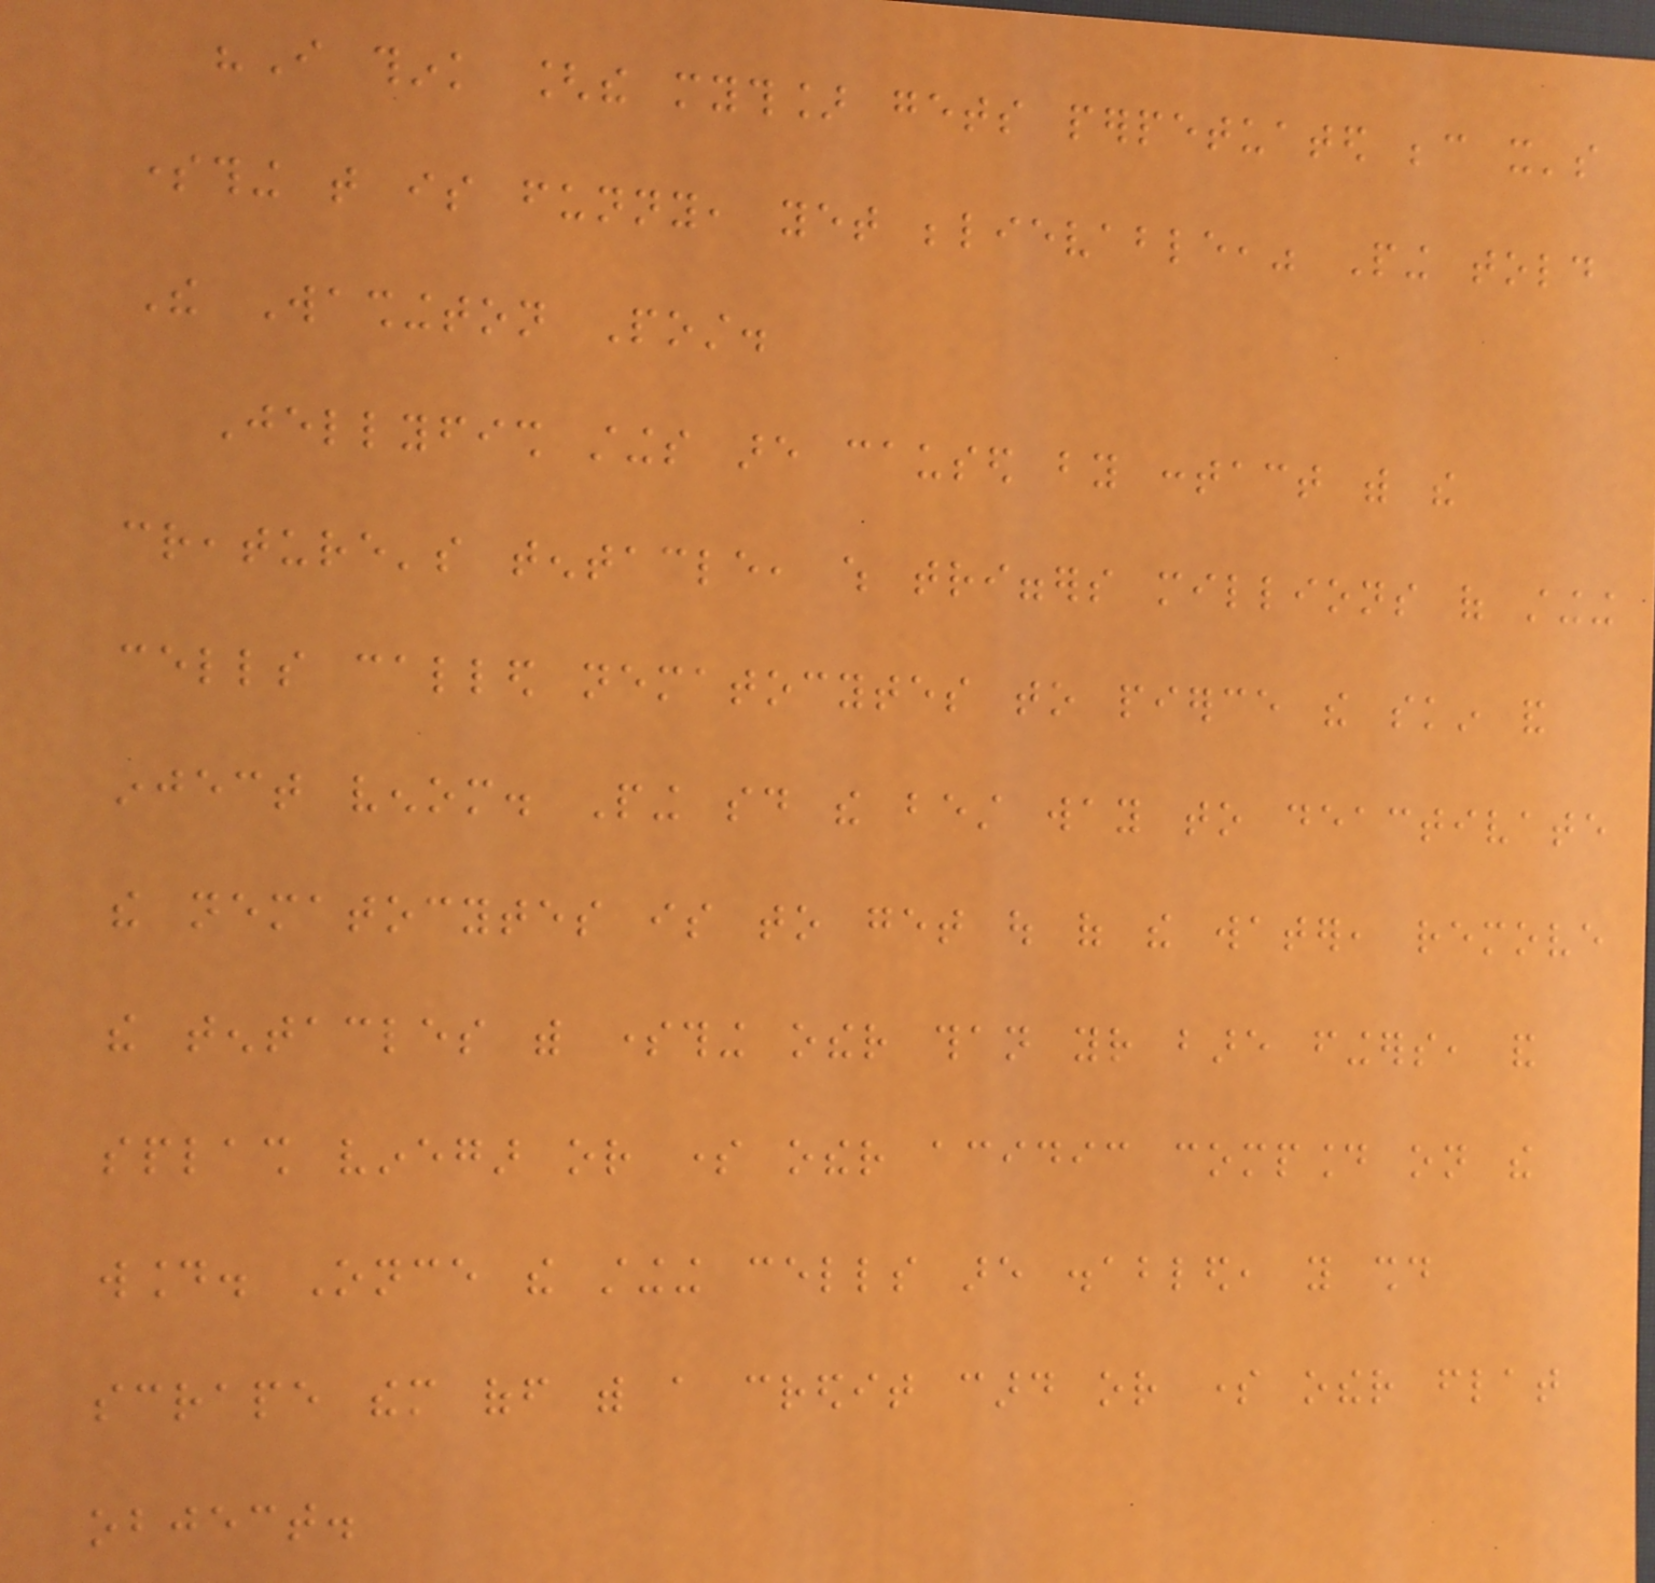"I think [the myth] gets perpetuated because it's
something that is funny, yet believable," Ping told
The Washington Post.
Jellyfish stings are caused by contact with the
creature's tentacle, which triggers millions of stinging
cells called nematocytes to pierce the skin and
inject venom. Ping said the best way to deactivate
the nematocytes is to get out of the water, remove
the tentacles with something other than your bare fingers, and
splash vinegar or some other acidic compound on the
wound. Once the stinging cells are disabled, you should
scrape them off with a credit card or some other flat
object.
